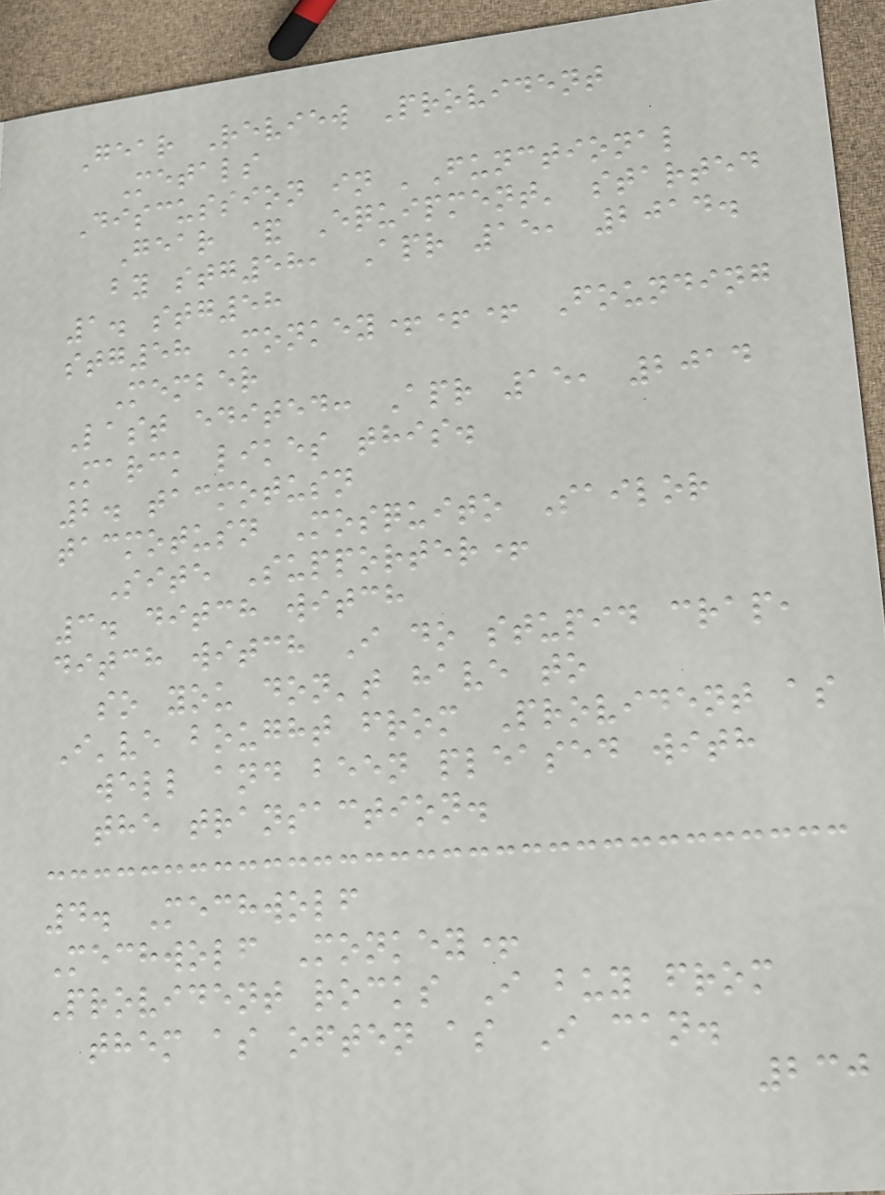Gear Review Provident
Metals
Discussion in 'Functional
Gear & Equipment' started
by stg58, Apr 15, 2014.
1. stg58
stg58 Monkey+++ Founding
Member
Last edited: Apr 15, 2014
Marck likes this.
2. tacmotusn
tacmotusn Mosquito Sailor
Site Supporter+
3. ditch witch
ditch witch I do stupid crap,
so you don't have to
I've bought from Provident as
well and been pleased with
the transaction.
4. Mechwolf
Mechwolf Monkey+
Provident rocks I buy from
them as often as I can.
230
